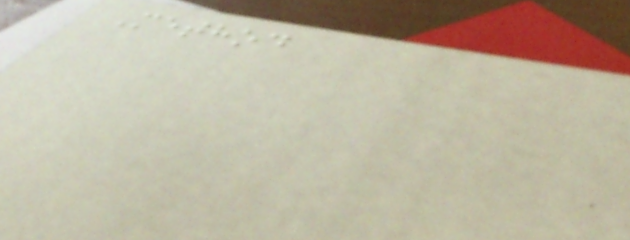Method
